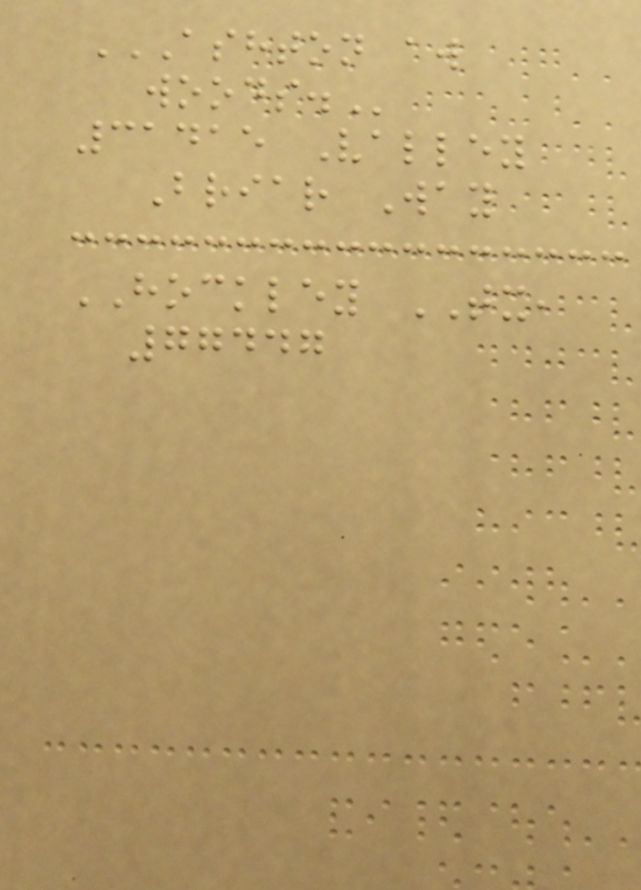ASHTON AW
WOODS.
31415 Valley
Briar Way
HOCKLEY TX,
77447
